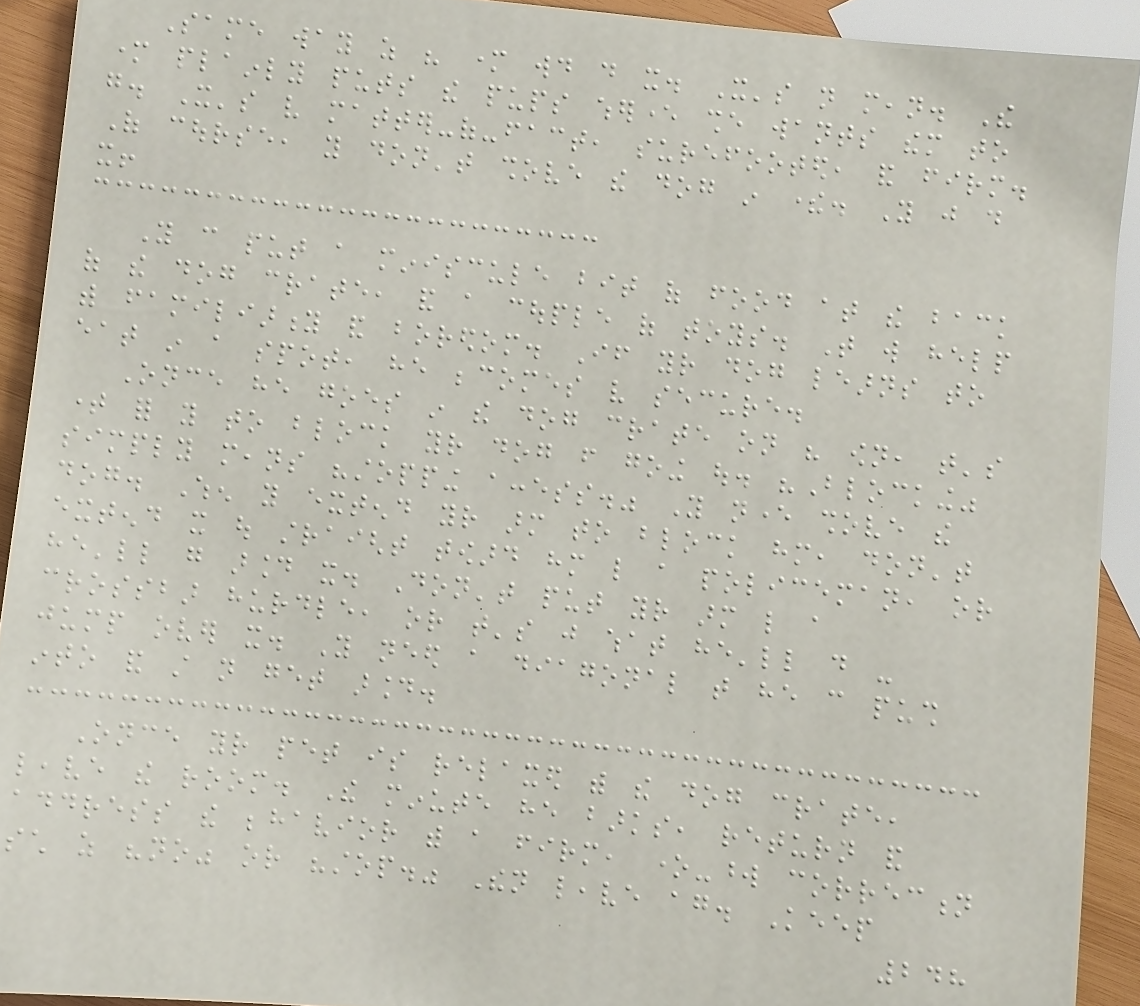Same way as his mother would do it. It's not mean. The
mother plainly puts the pups wherever she wants them to
go. It's very matter-of-fact, surefooted, and firm.
Of course, you don't shove the dog in there. You just do
it!
You can put a miniscule bit of food at the back
of the dog crate, and a couple of toys. That will help
with familiarity and boredom. If your dog learns to
eat in a spot, he becomes very secure.
Once he goes in the dog crate on his own, that's
time for you to block your dog from going out. "Blocking"
simply means "stopping access." You never shove the
dog. When you extend your arm to block him, don't
extend it out straight toward him like a policeman, or
he'll go around it. Don't put your arm like a
crossbar hurdle, or that's just what he'll do -
jump over it. You need a diagonal that he can push
into and still not get around.
Once your pet is relaxed with the dog crate,
leave the room. The minute he barks, return and
address the behavior with a firm, one-word correction
such as "no" or "stop." Then leave again. Keep
248
